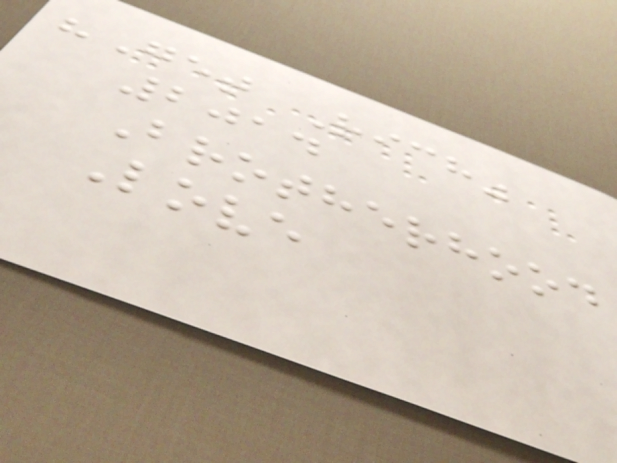"Get Rich"
2014
Brotherhood
Love
